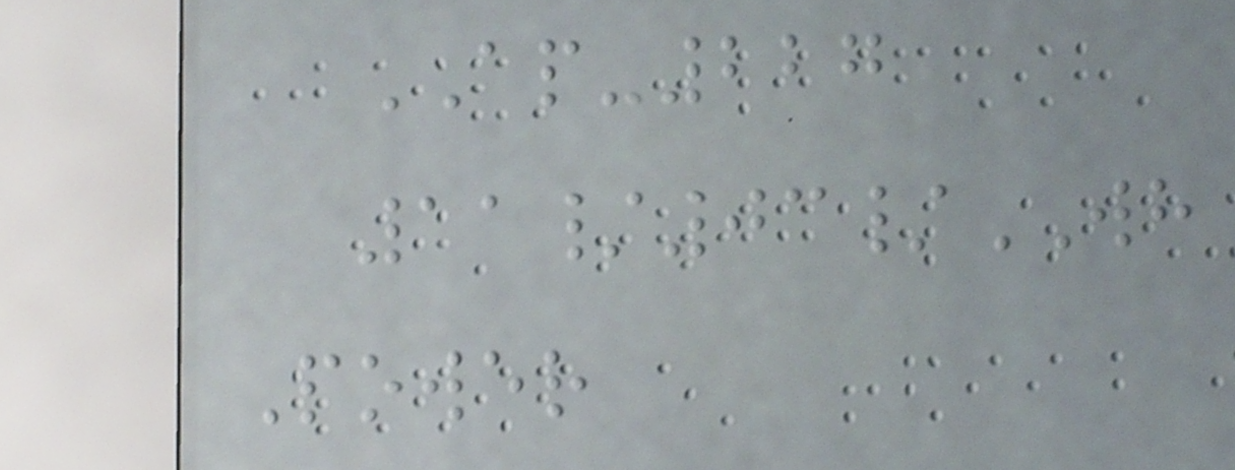AP-227
11/03/WH
Power
